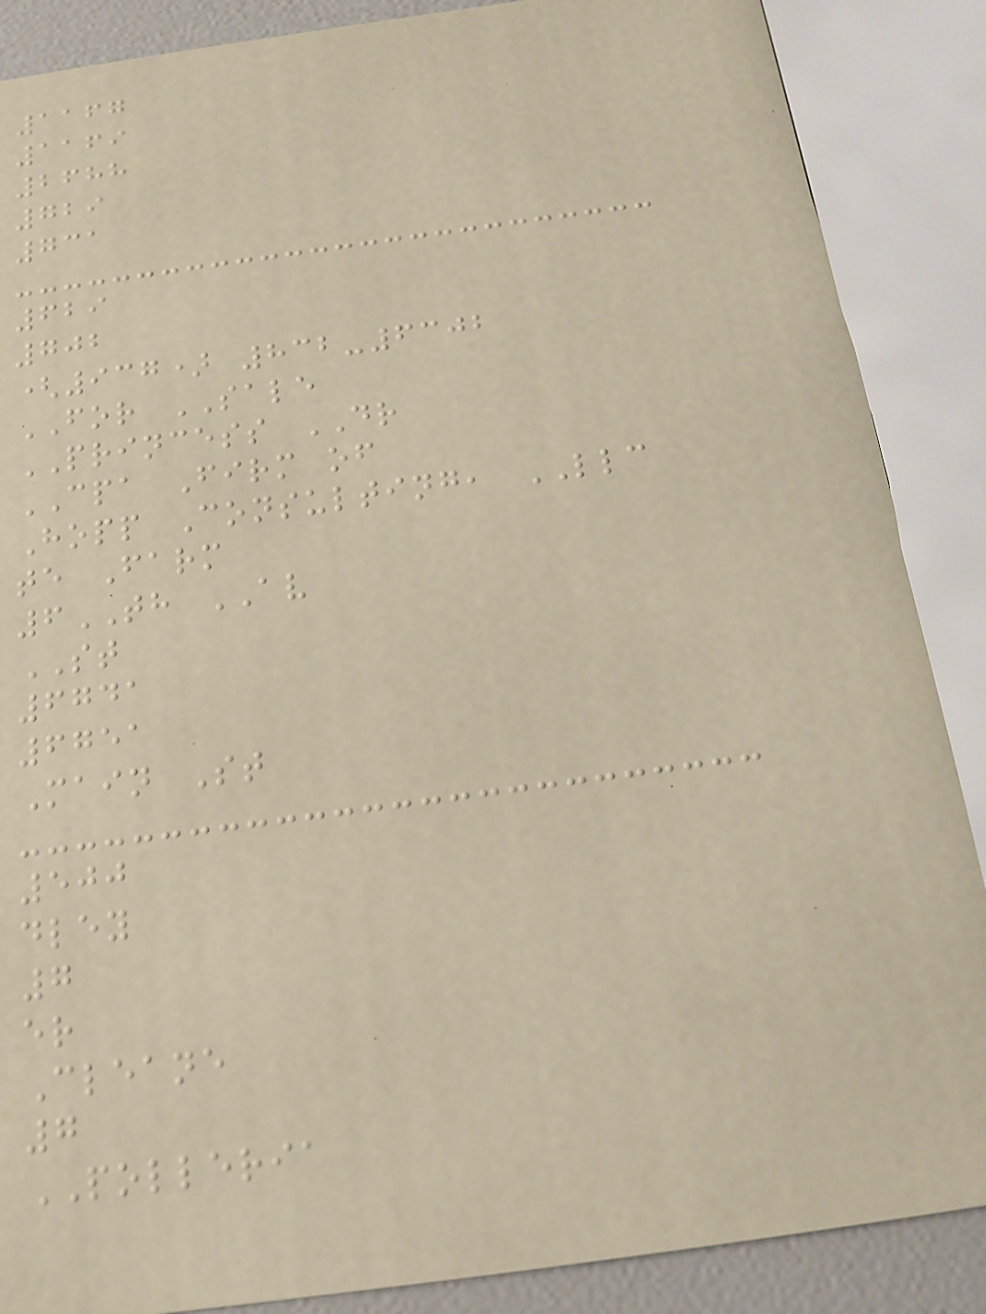1167
1169
2688
729
731
629
702
(937) 832-6302
FOR SALE
PRINCESS DR
CPA Firm of
Hopp Consulting, LLC
te Farm
6TH AV
ST
6741
6751
Main St
500
dley
7
er
Cleane
7
POLLERIA
